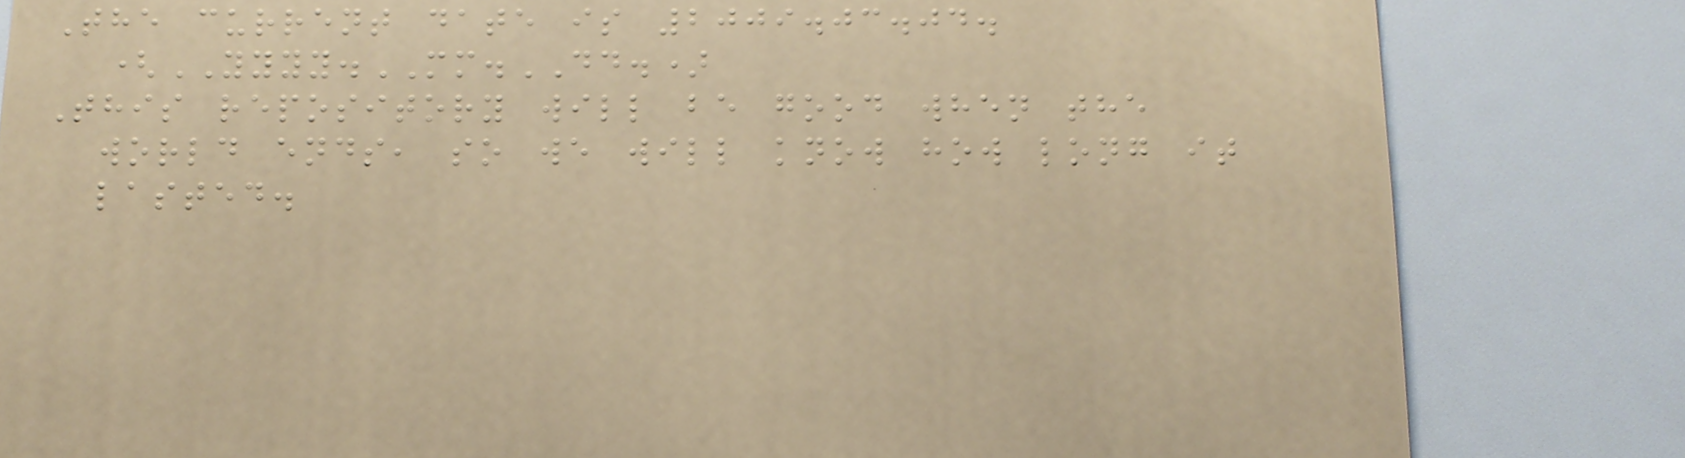The current date is 2009.03.04.
(YYYY.MM.DD.)
This repository will be good when the
world ends, so we will know how long it
lasted.
